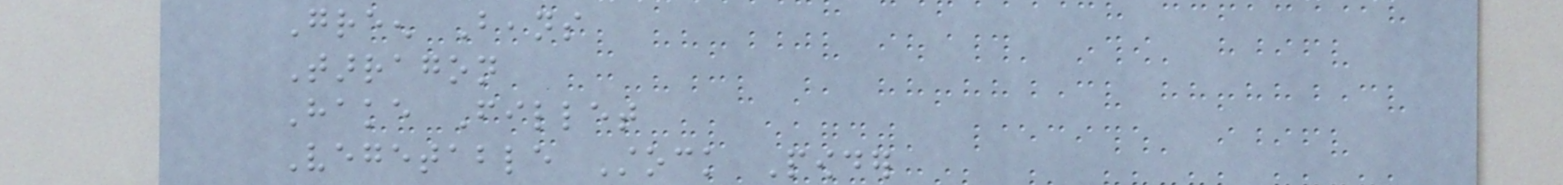Green Beans
Tarragon
Hake Fillet
Vegetable Stock Powder
